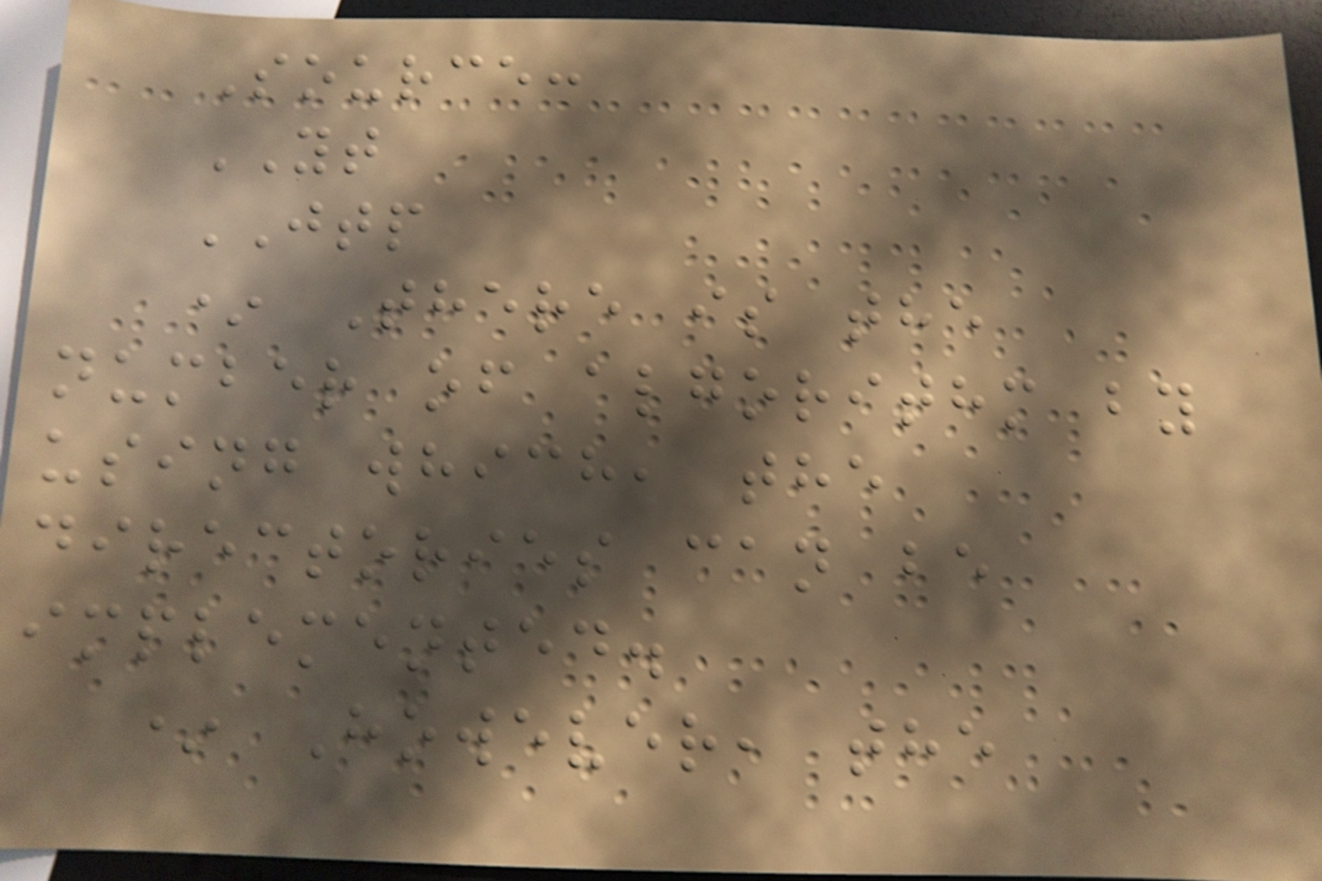Source:
YT
JTP
* There is the
number of algorithm by
using which, the
directories can be
implemented.
* However, the
